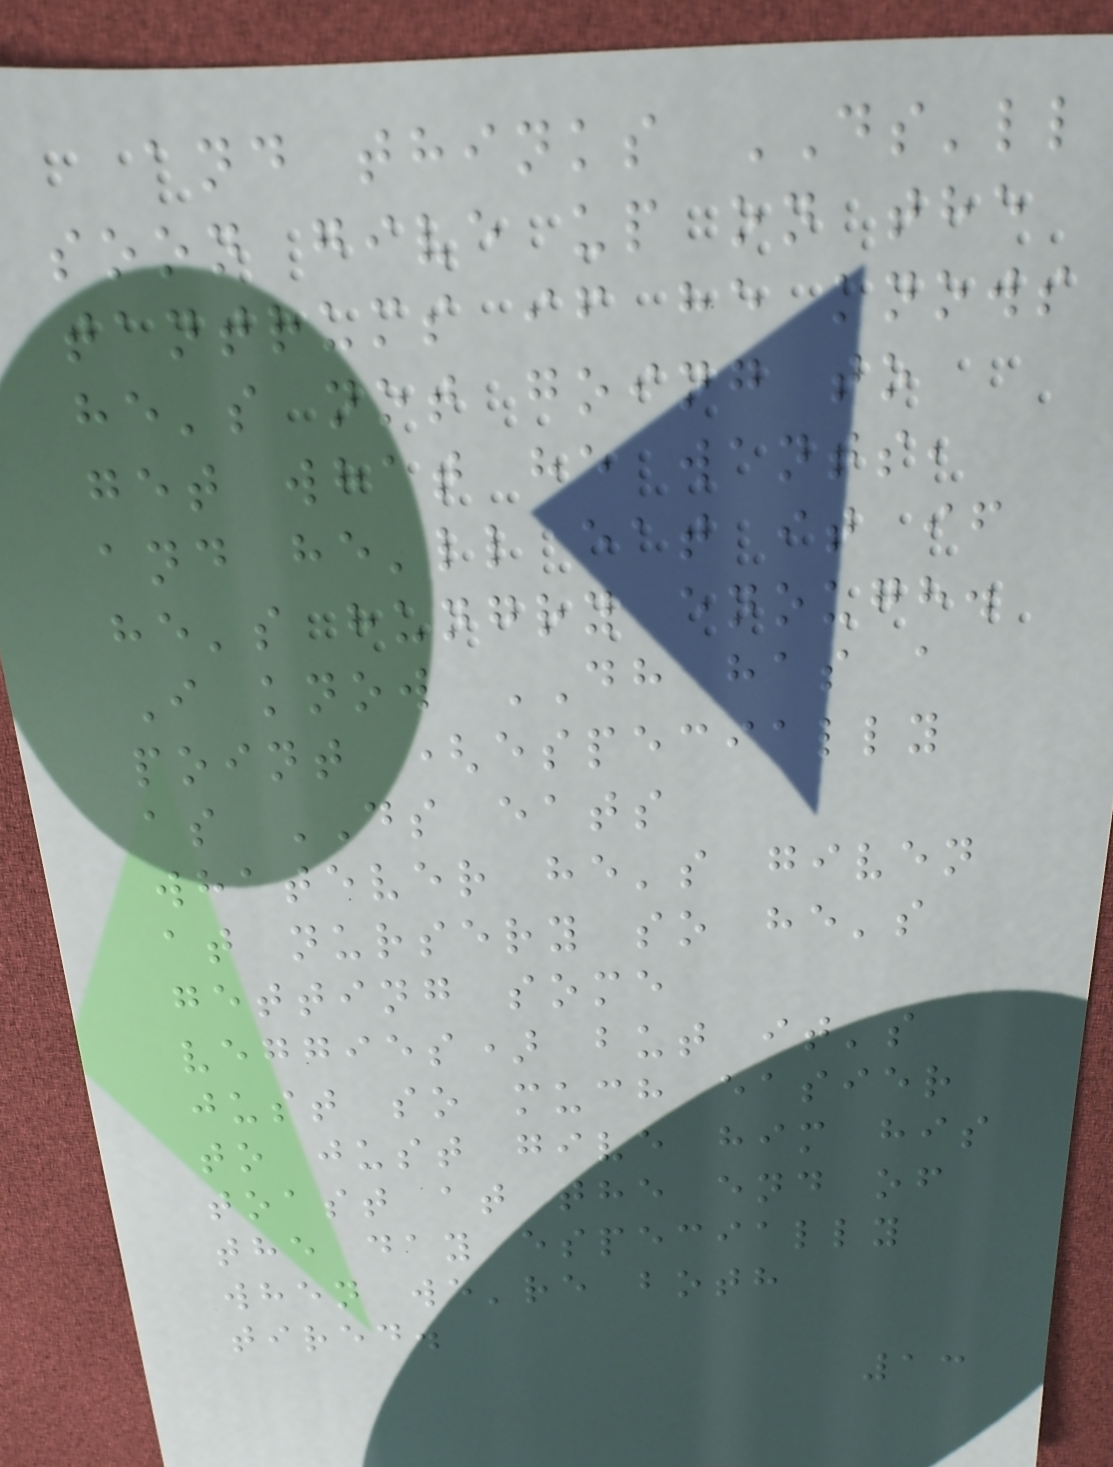and thinks DS'll
soon give up on the
tantrums if he knows
he's not going to
get what he wants,
and he'll eat it if
he's hungry enough.
I know DH has a
point (especially
as DS eats
whatever he's given
at nursery so he's
getting some
veggies) but it's
just so much easier
to just give him his
toast at the end of
the day especially
when we're both
tired.
13
